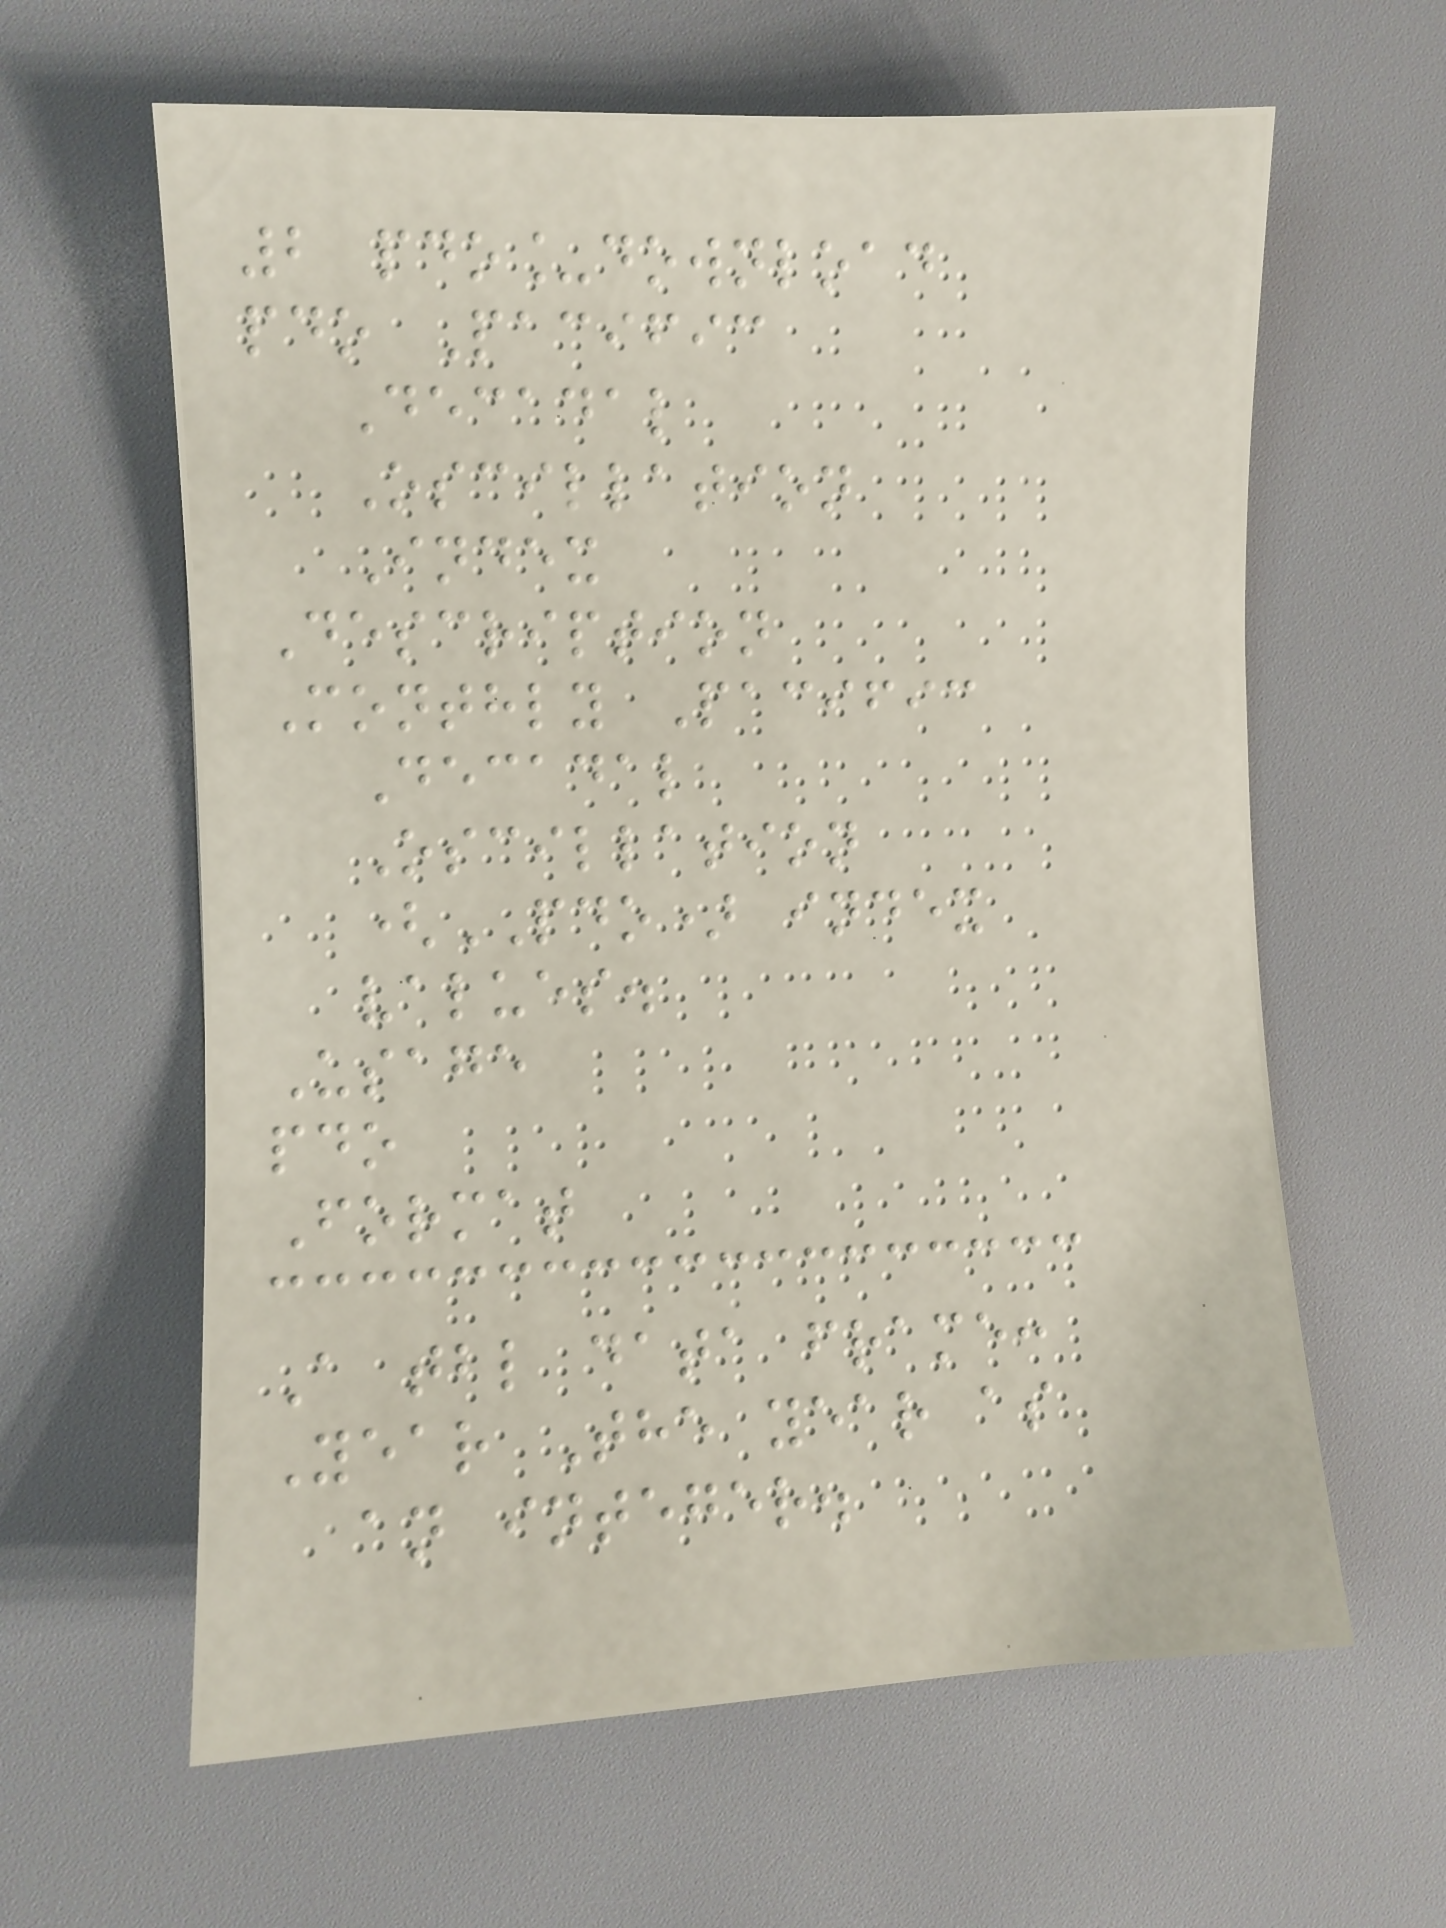2 pdo_download
pdo Pacific
Decadal
Oscillation
Index
Description
Monthly Pacific
Decadal
Oscillation
(PDO) index
values.
Usage
pdo
Format
A tbl data frame:
Year The year as
an integer.
